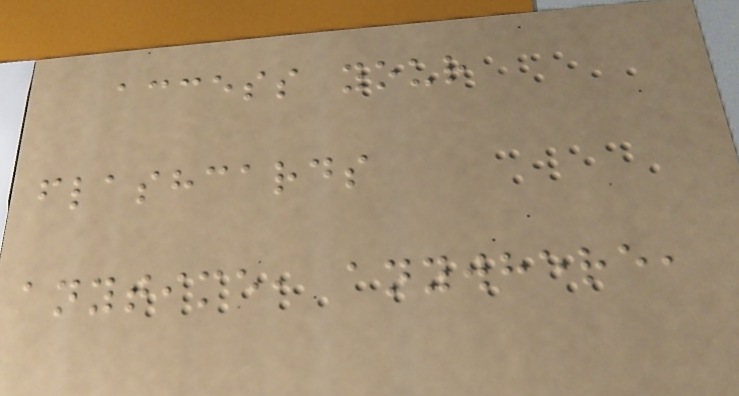access your
flashcards
anytime, anywhere,
